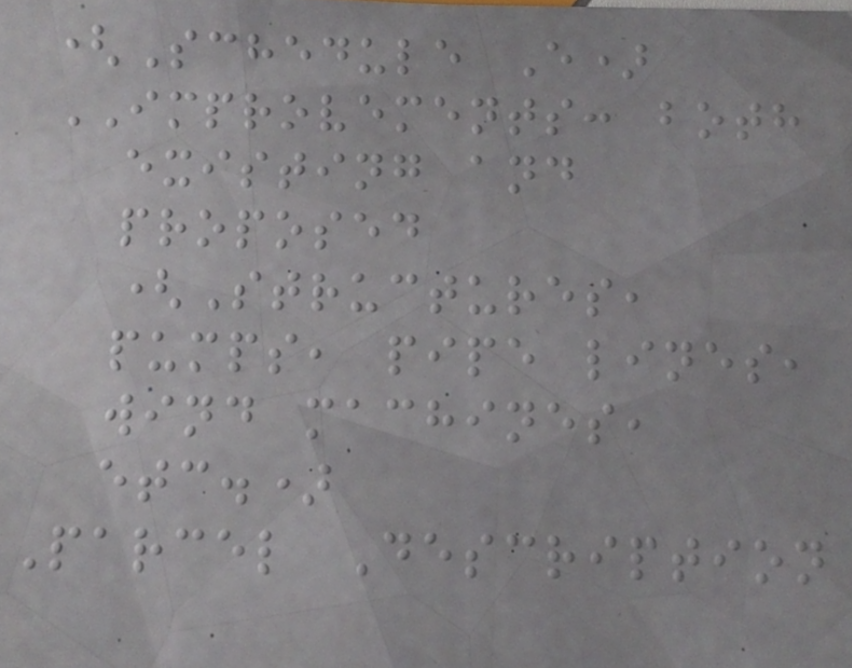(Schedule E)
IMPROVEMENTS: both
existing and
proposed
(Structures,
pumps, pipe lines,
wind machines,
etc.)
Parcel Description
